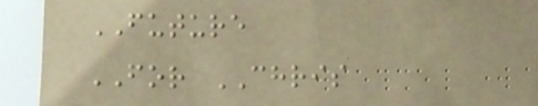FUTURE
FOR CHRIS
